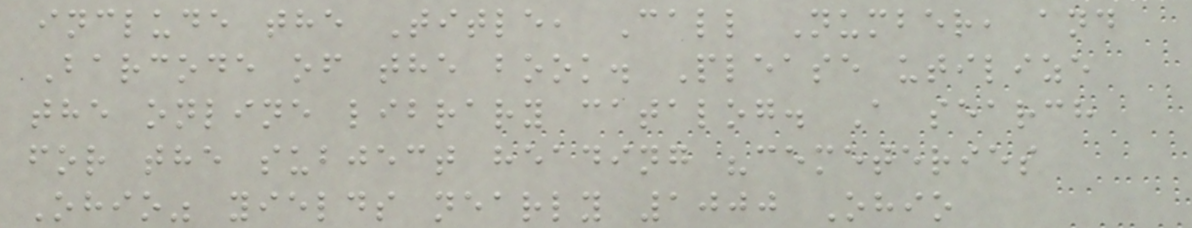include the Title, Call Number, and
Barcode of the book. Please utilize
the online library catalog. A search
for the subject heading "cemeteries
Ohio" yields nearly 1000 Ohio
